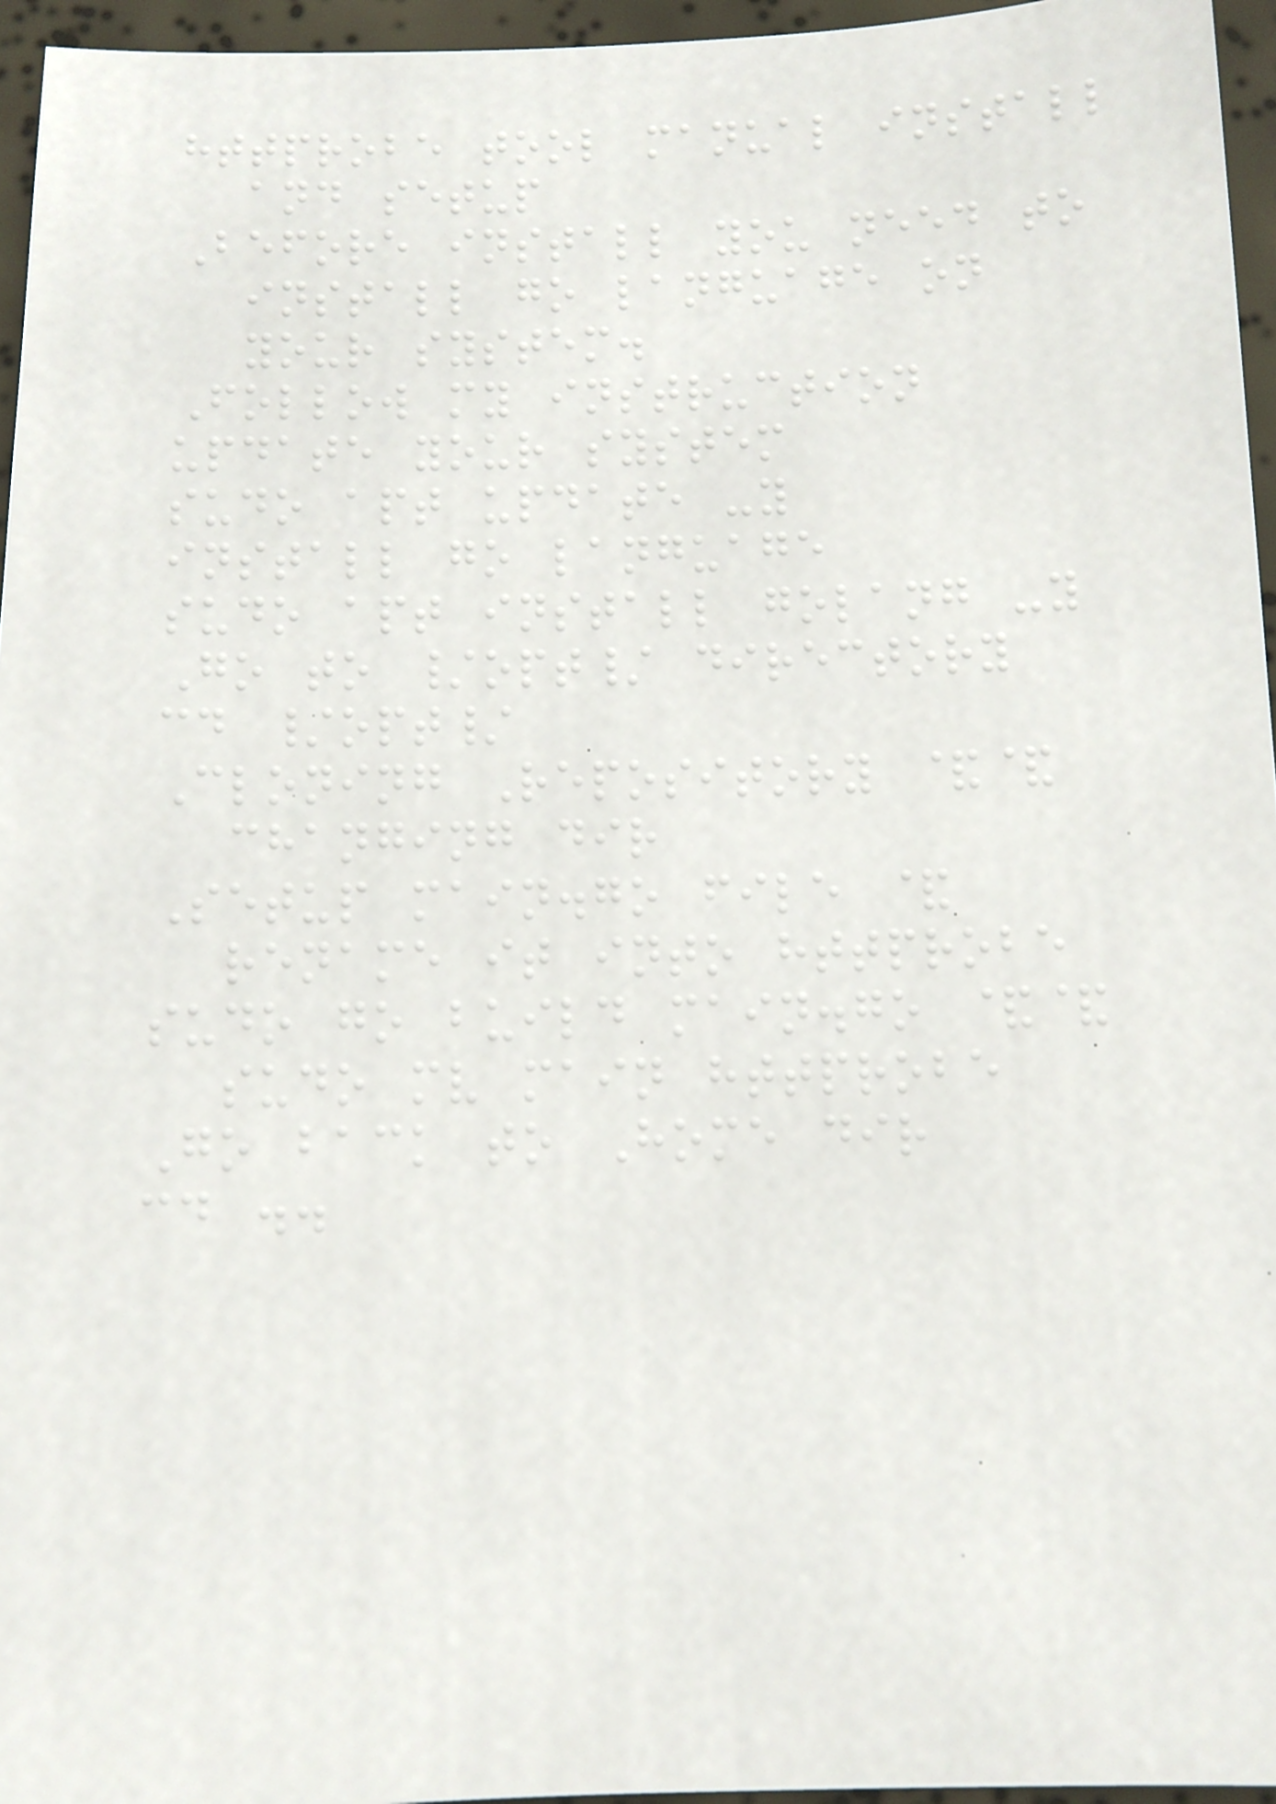httprobe tool manual install
and setup
Before install you need to
install go language on
your system.
Follow my instruction
update your system
sudo apt update -y
install go language
sudo apt install golang -y
Go to /opt/ directory
cd /opt/
Cloning Repository &&
changing dir
Setup main.go file &
rename it into httprobe
sudo go build main.go &&
sudo mv main httprobe
Go back to Home dir
cd ..
